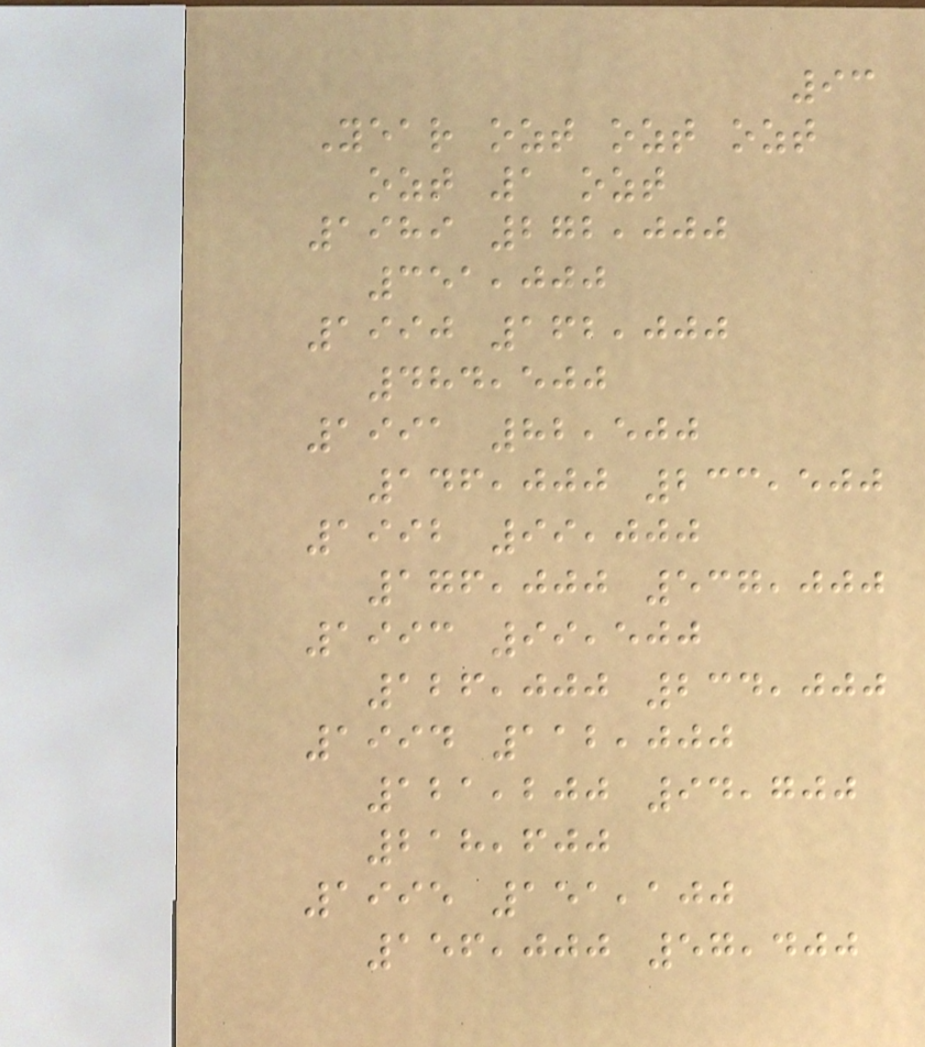93
Year ozt ozt ozt
ozt 1 ozt
1989 272,000
351,000
1990 162,000
484,500
1991 82,500
146,000 233,500
1992 99,000
176,000 537,000
1993 99,500
126,000 234,000
1994 112,000
121,200 94,700
218,600
1995 151,100
156,000 57,400
